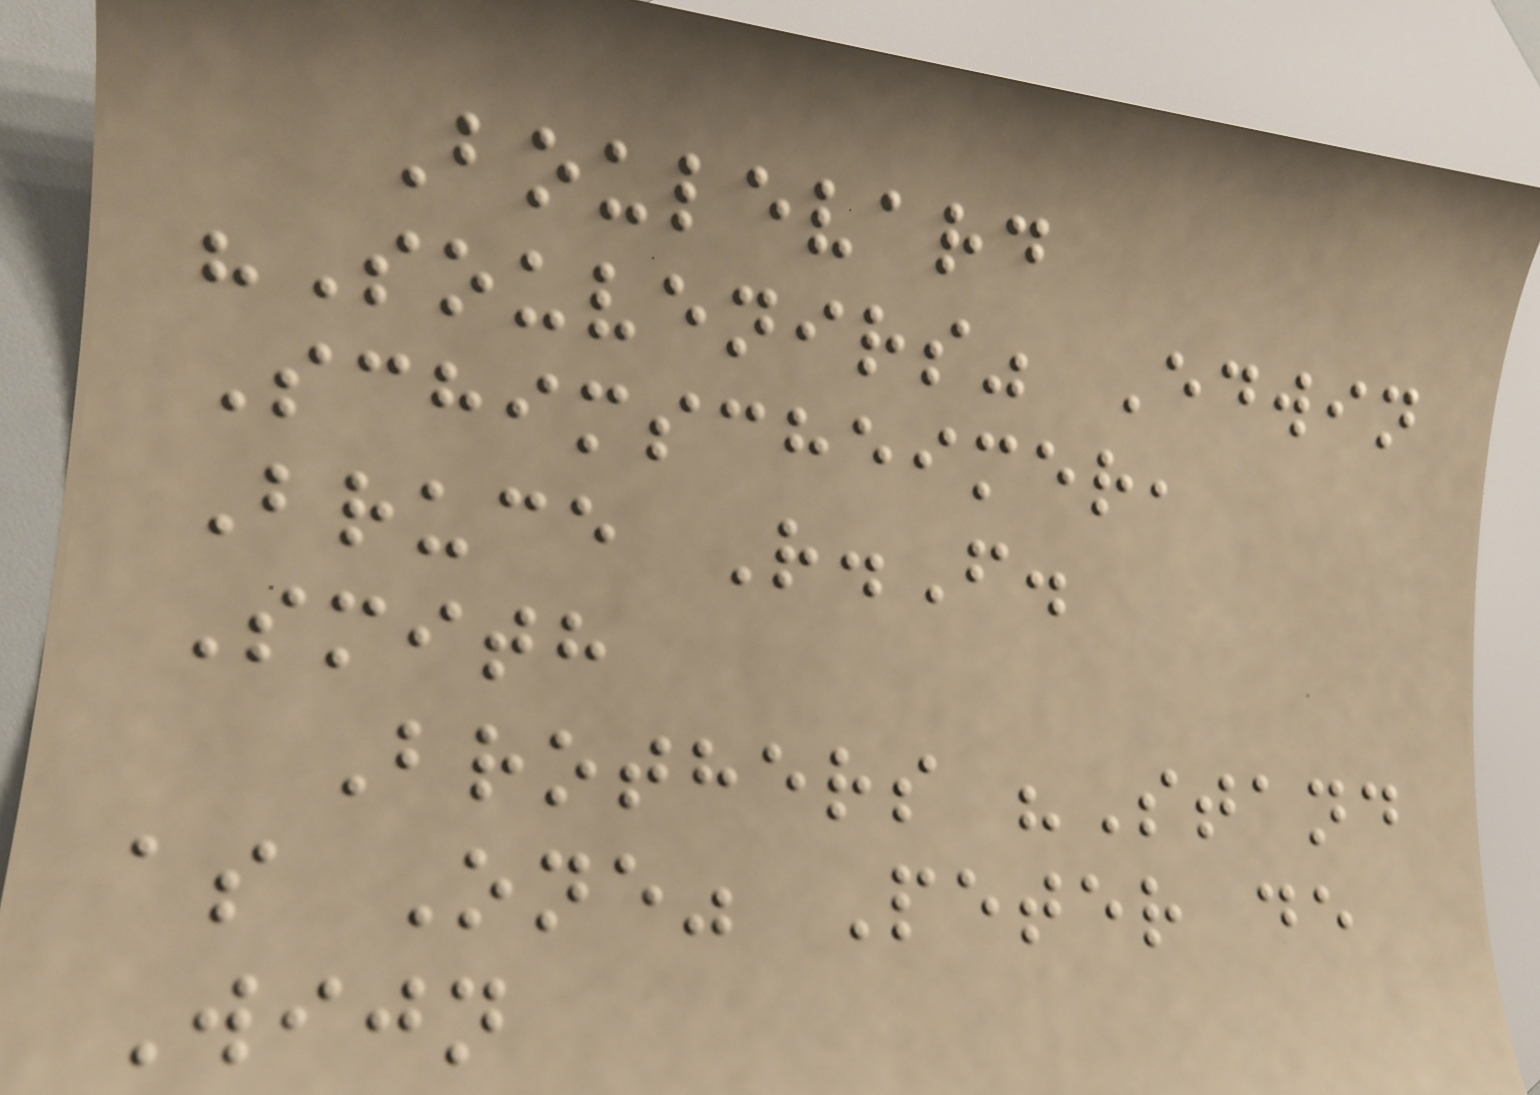Boulevard
"Souvenirs" Edwin
Schimscheimer,
Bruce R.F.
Smith
Brothers "Stand
as One" Peter de
Wijn
